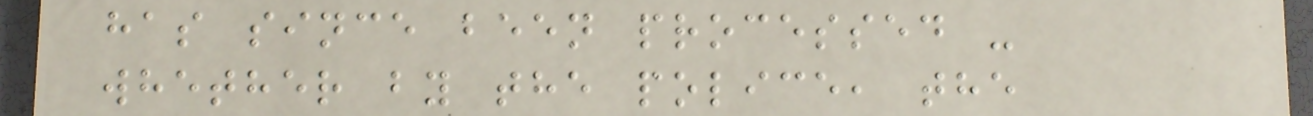has since been processed -
whether by the police, the
